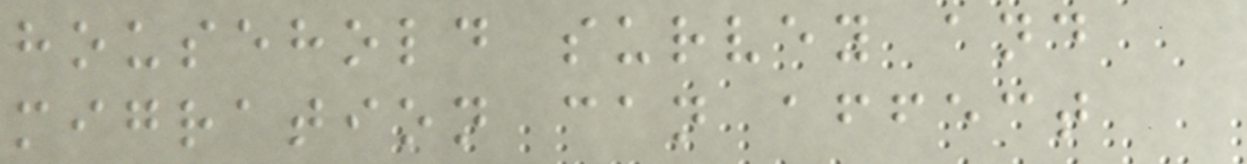household survey and
migration can affect
